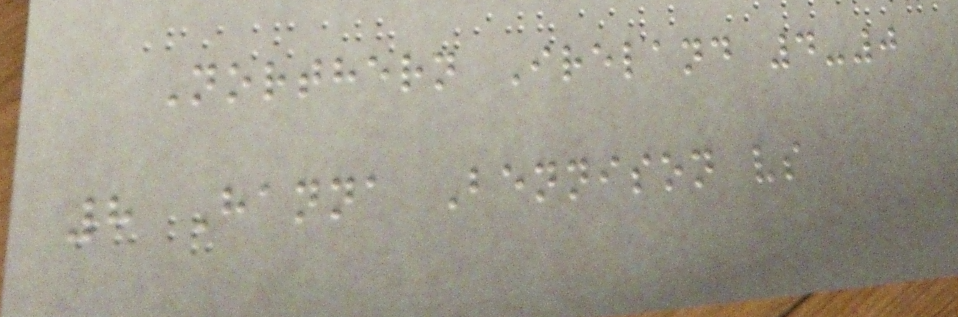Northern Ireland 4-0
8 Hanna Bennison vs
